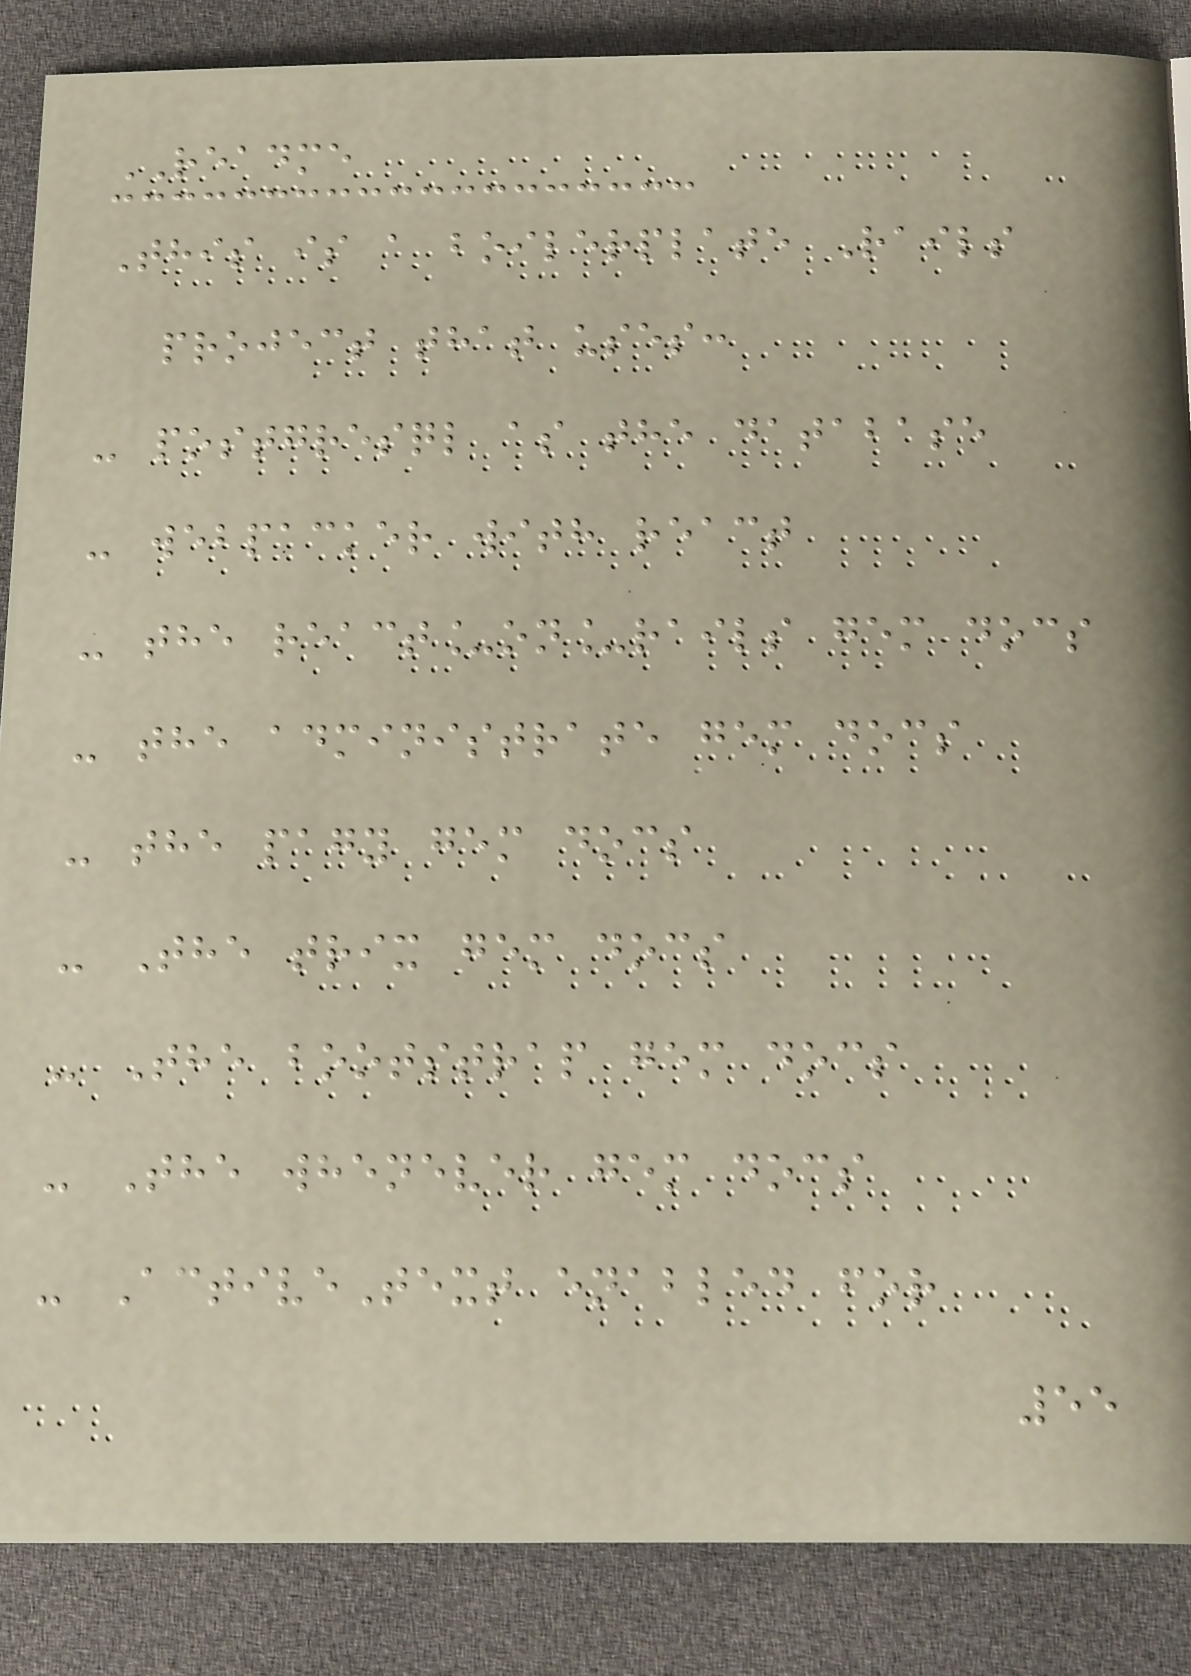README
This is a boilerplate Rails
project that uses:
- postgresql as the database
- webpacker with react
- the react_on_rails gem docs
- the administrate gem docs
- the pagy gem docs
- The trix gem docs
- The bootstrap gem docs
- The whenever gem docs
- ActiveText enabled for
55
